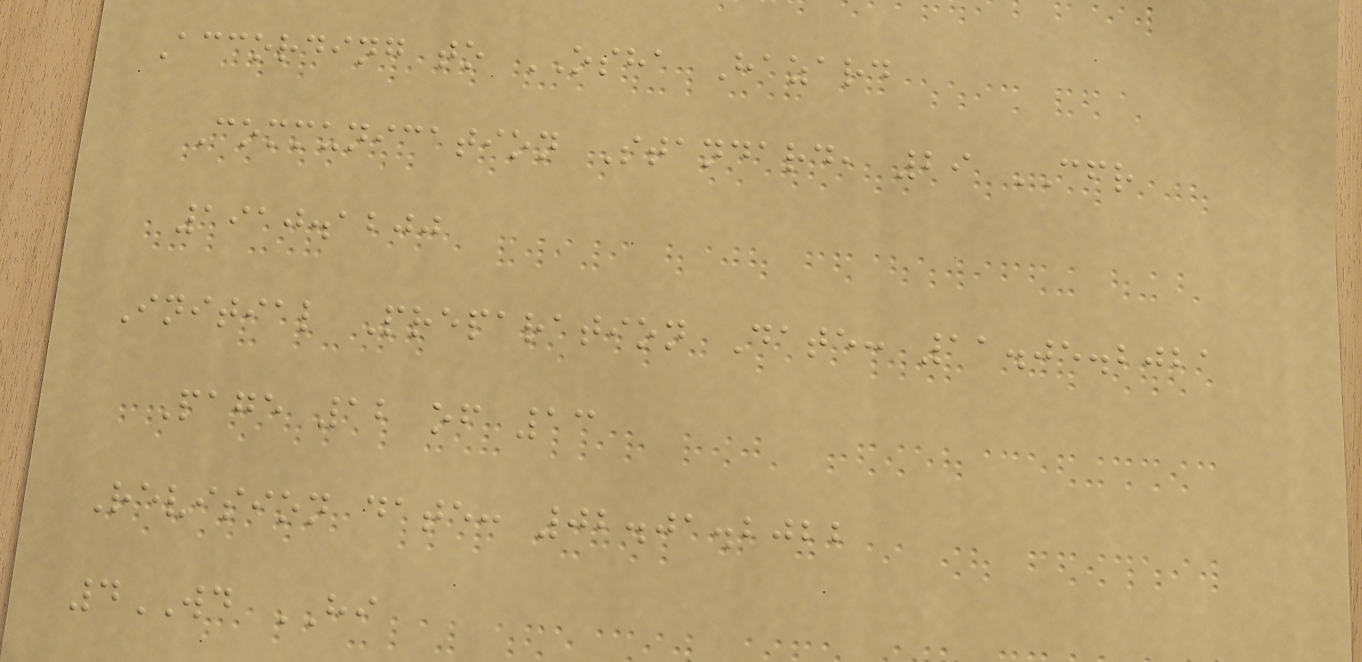According to OSHA Hazard
Communication Standard, 29 CFR
1910.1200
Initial Preparation Date: 11.05.2021
Page 12 of 13
Revision date: 02.01.2022
4WD HI
